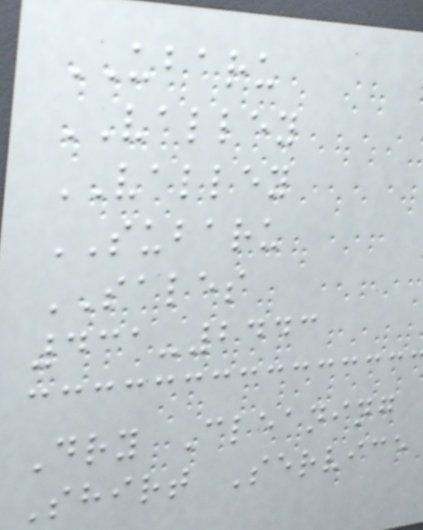UBARU
VALLEY
VALLEY
SUBARU
SALES
431-2443
Dry Cleaning
Shirt Service
